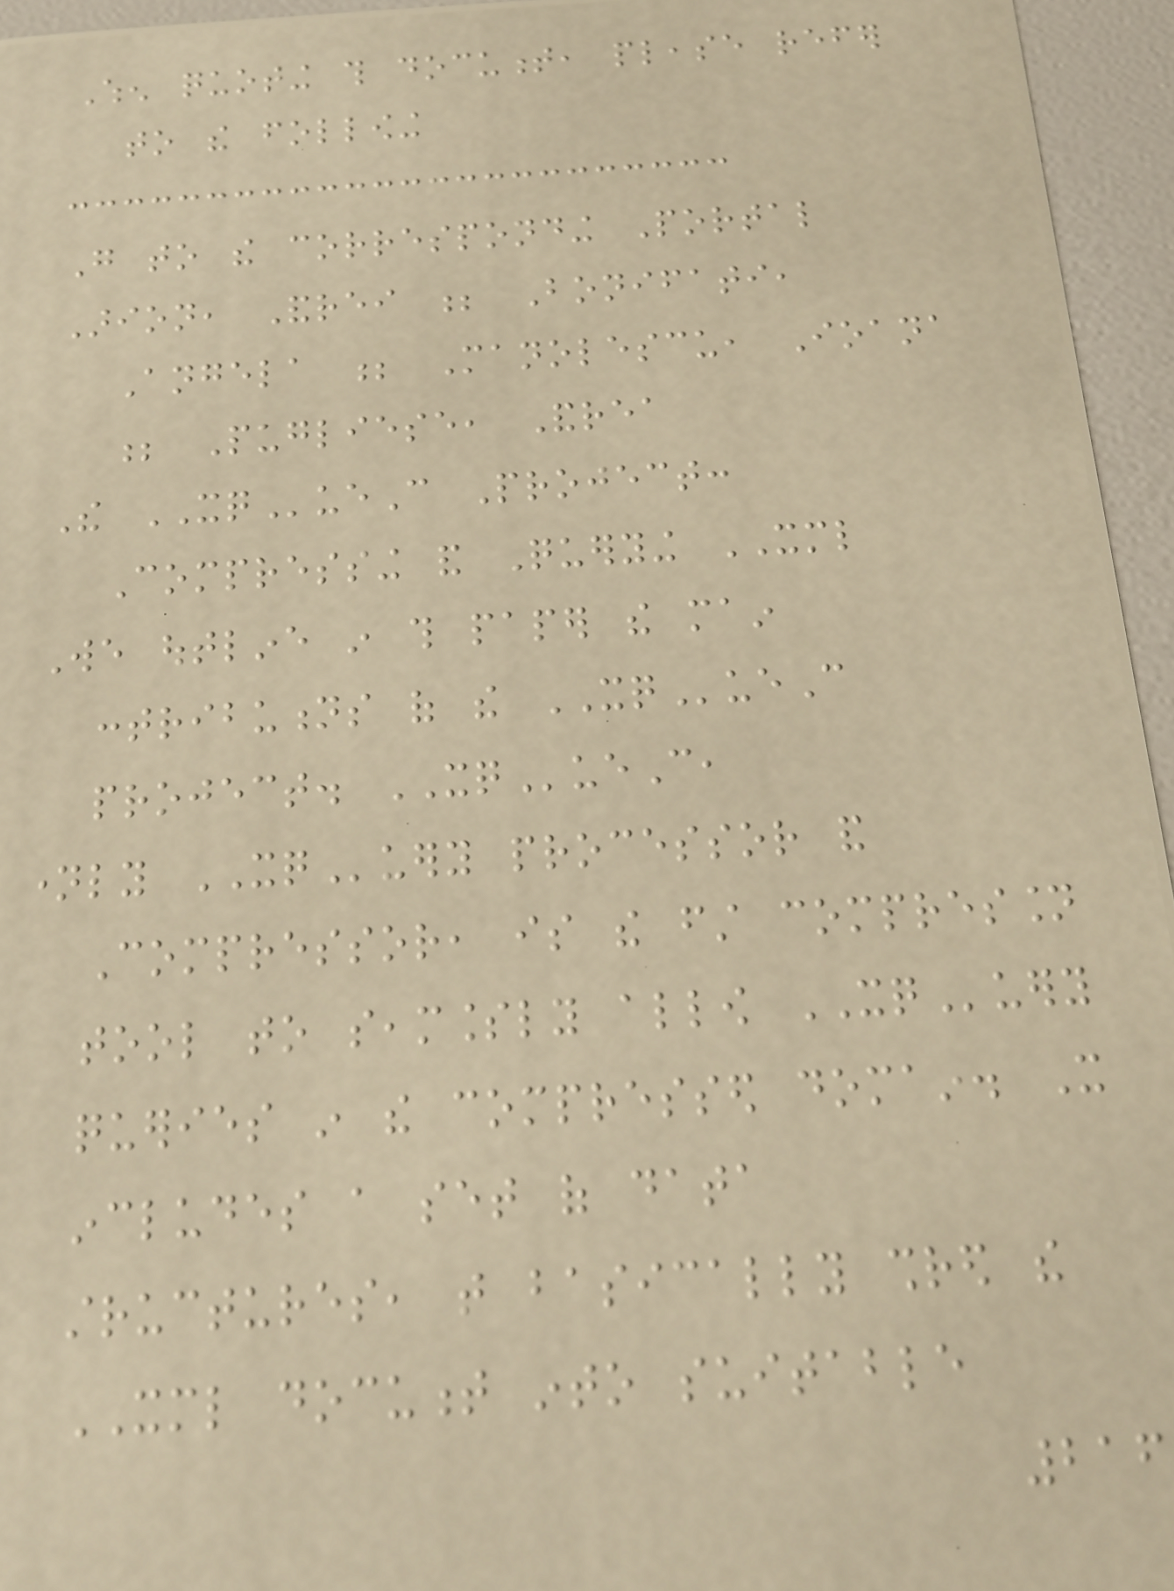When quoting this document, please refer
to the following
Go to the corresponding Portal
Arion, Andrei ; Bonifati,
Angela ; Manolescu, Ioana
; Pugliese, Andrea
The XQueC Project:
Compressing and Querying XML
We outline in this paper the main
contributions of the XQueC
project. XQueC,
namely XQuery processor and
Compressor, is the first compression
tool to seamlessly allow XQuery
queries in the compressed domain. It
includes a set of data
structures, that basically shred the
XML document into suitable
216
